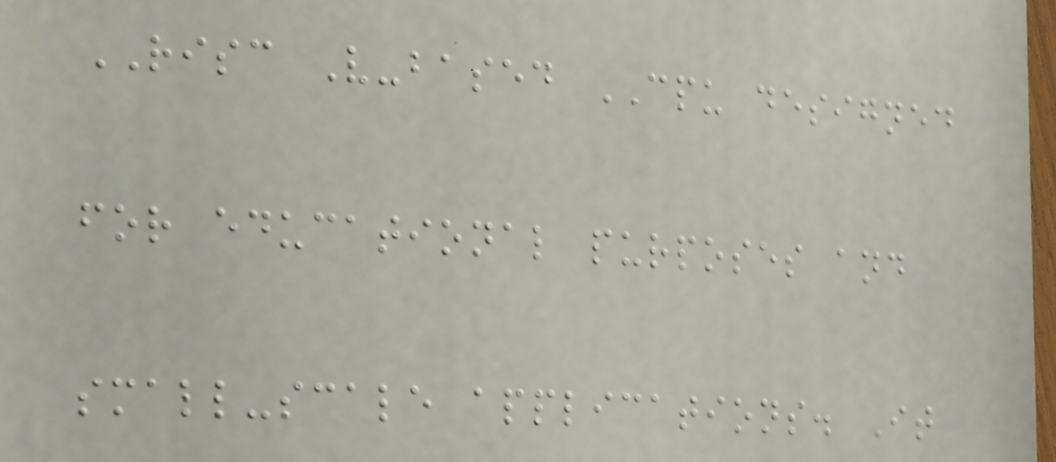RISC V-based CPU designed
for educational purposes and
small-scale applications. It
